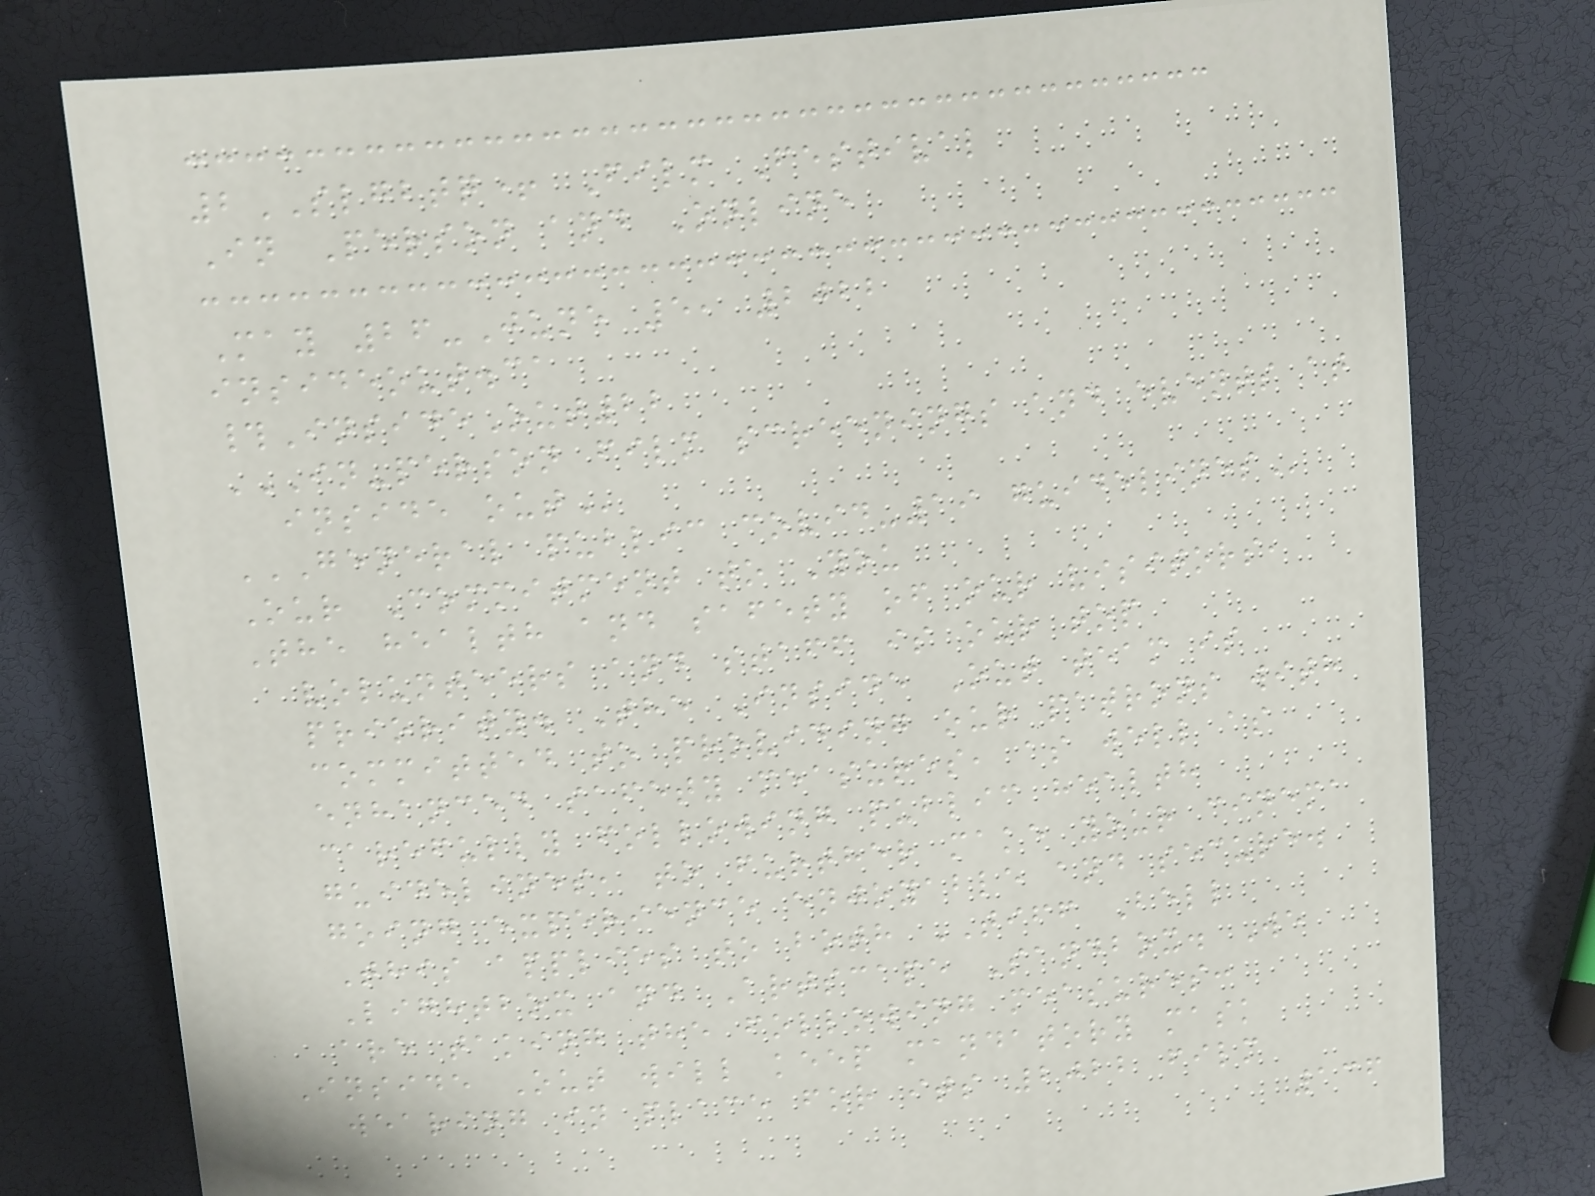2SLGBTQ+ Film Festival
In Person and Online
May 26-June 5, 2022
insideout.ca
#InsideOut22
IN-PERSON FILM SCREENINGS AND EVENTS AT
INSIDE OUT
GENERAL PUBLIC COVID-19 GUIDELINES
Our Commitment to You
The health and safety of our visitors,
volunteers and staff is our top
priority. The Inside Out team is
committed to providing our patrons with
enhanced safety measures, as well as
carefully following public health
guidelines, to further make your cinema
going experience enjoyable and secure.
This applies to both TIFF Bell
Lightbox and Artscape Sandbox. We
are taking the following measures:
Inside Out will keep mandatory mask
wearing in place for its 2022 film
136
